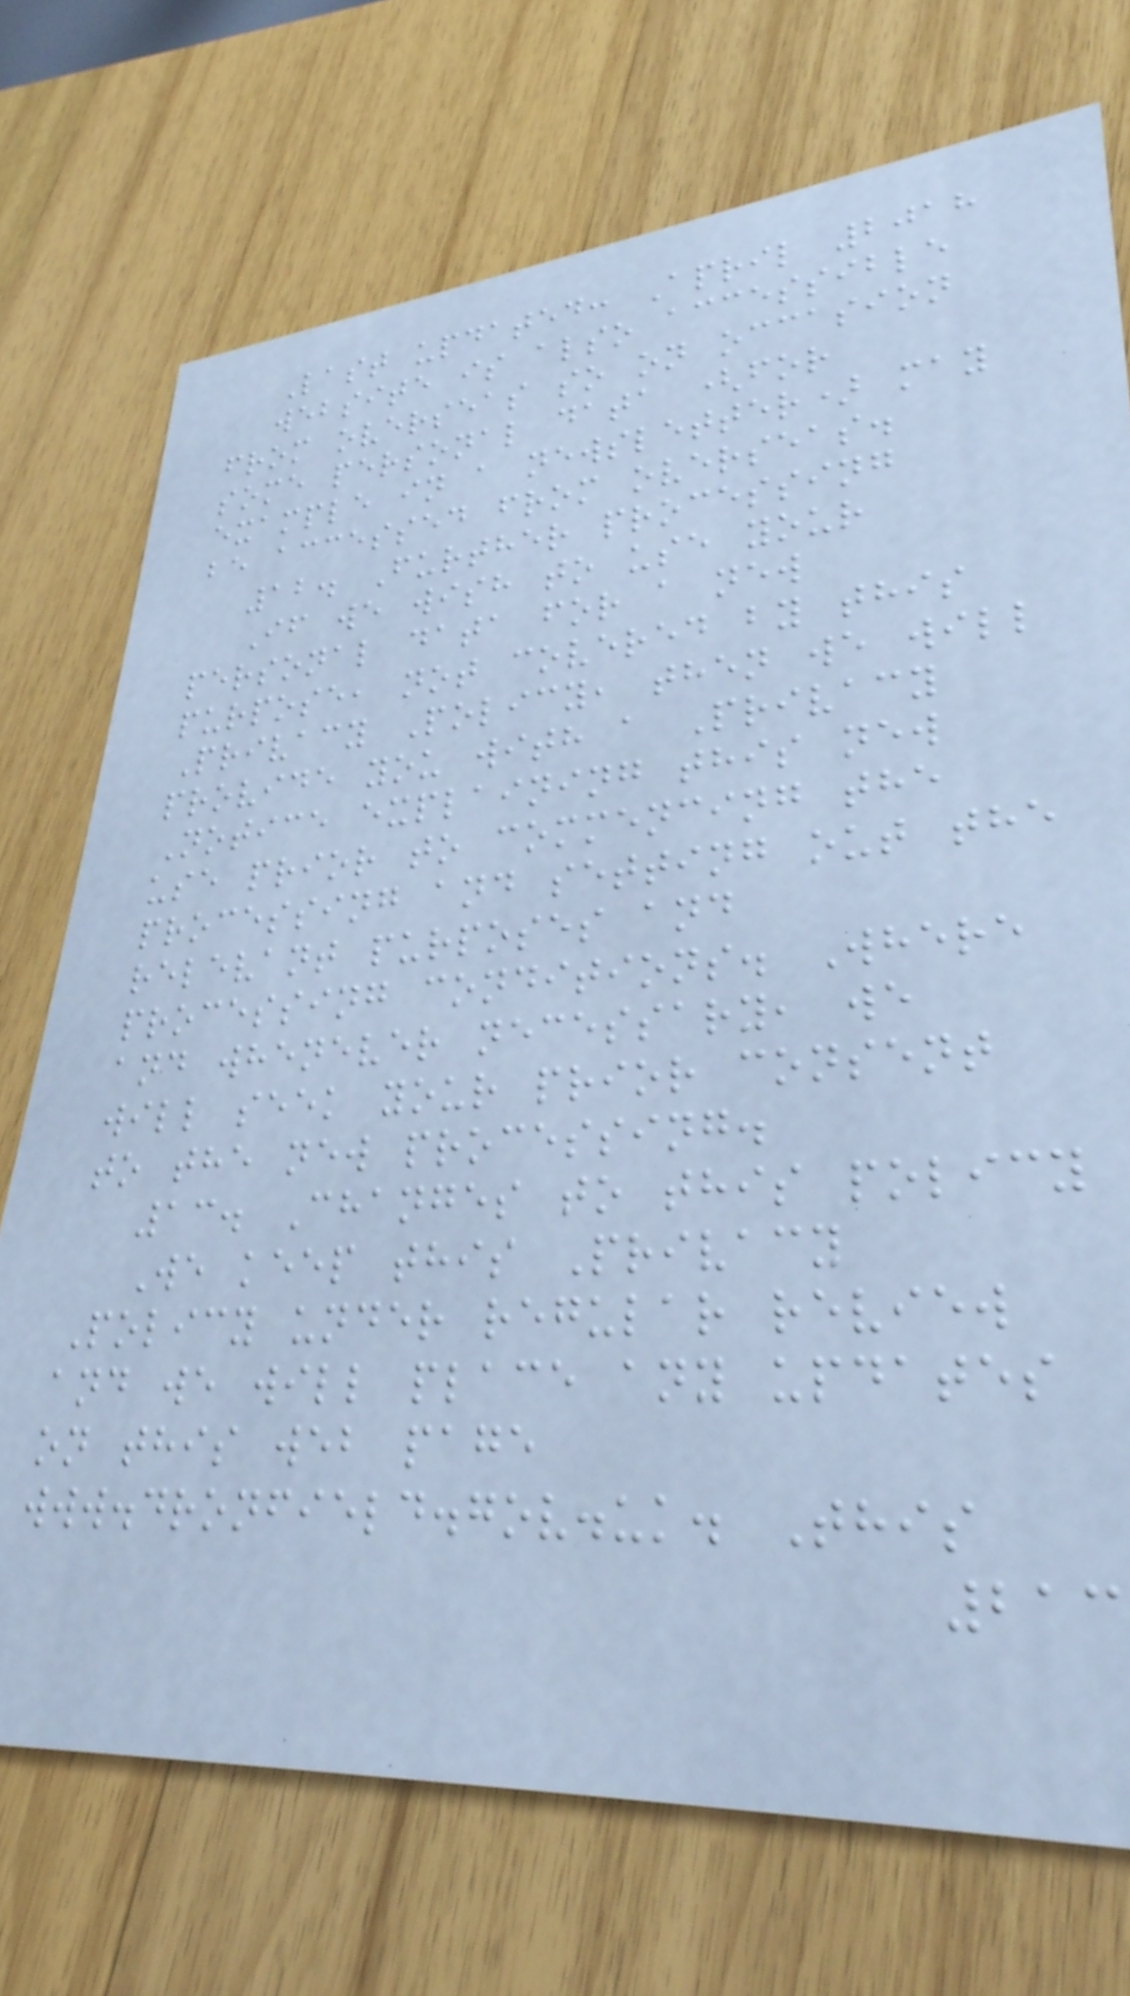Last updated: April 2018
website is also accessible
from overseas so on occasion
some personal data (for
example in a newsletter) may
be accessed from overseas.
12. Further processing
If we wish to use your
personal data for a new
purpose, not covered by this
Privacy Policy, then we will
provide you with a Privacy
Notice explaining this new
use prior to commencing the
processing and setting out the
relevant purposes and
processing conditions. Where
and whenever necessary, we
will seek your prior consent
to the new processing.
13. Changes to this policy
We keep this Privacy
Policy under regular review
and we will place any updates
on this web page
www.dronfield.gov.uk. This
213
